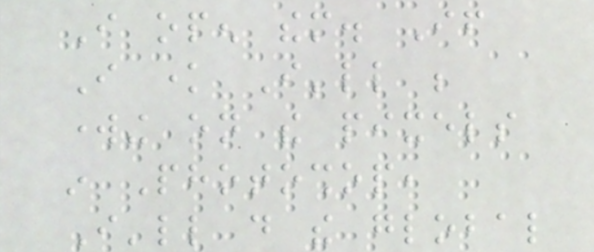I open them. If
I know I'll be
working on the pixels
in Photoshop,
I'll do the global
